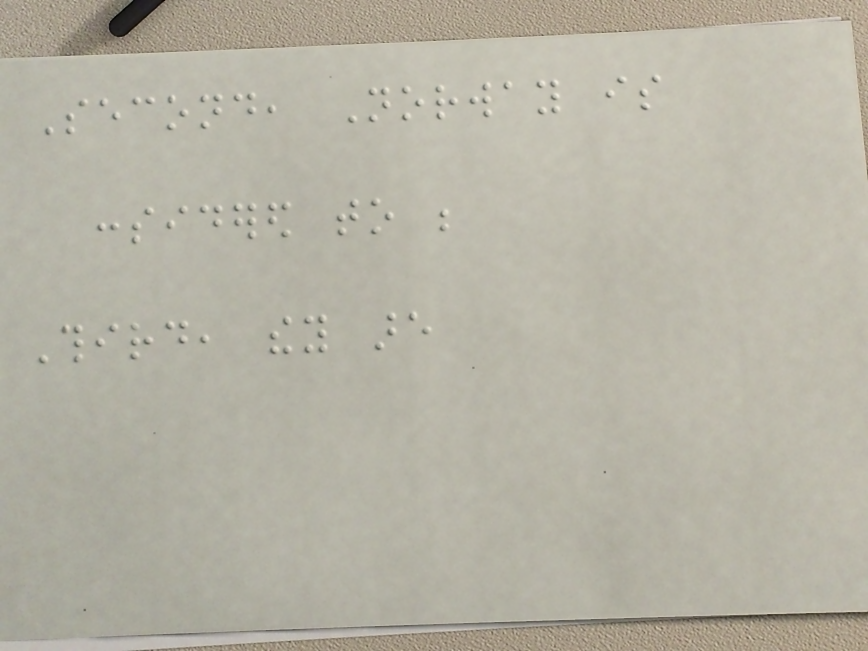Second, Norway is
considered to be
Third, they are
